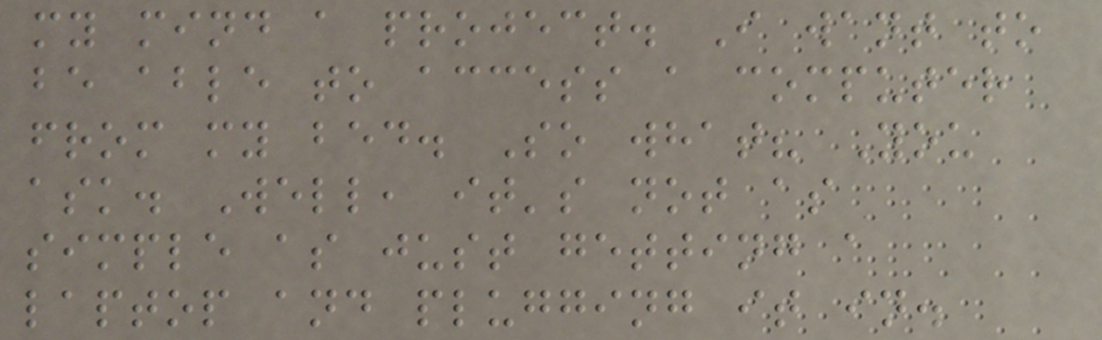my mind a project. I want to
be able to access a computer
from my bed. So what? You
ask. Well, it's not as
simple as just getting a
laptop and plugging it in.
